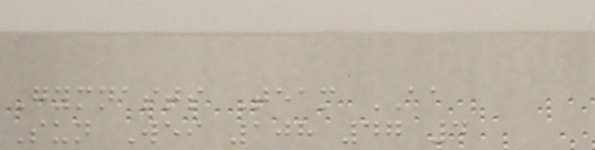Gymnasts Team AA
Sun Wei 108 47 4
